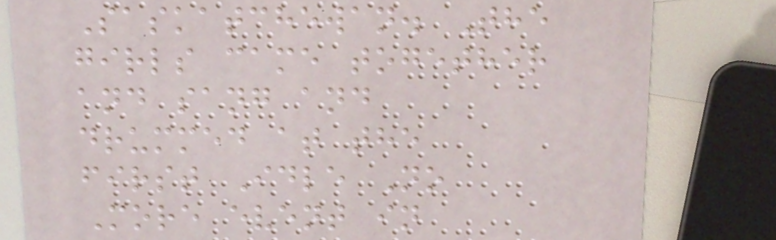Saskatchewan. The
girls came together
and sang and
drummed at the
first Idle No
More event in
